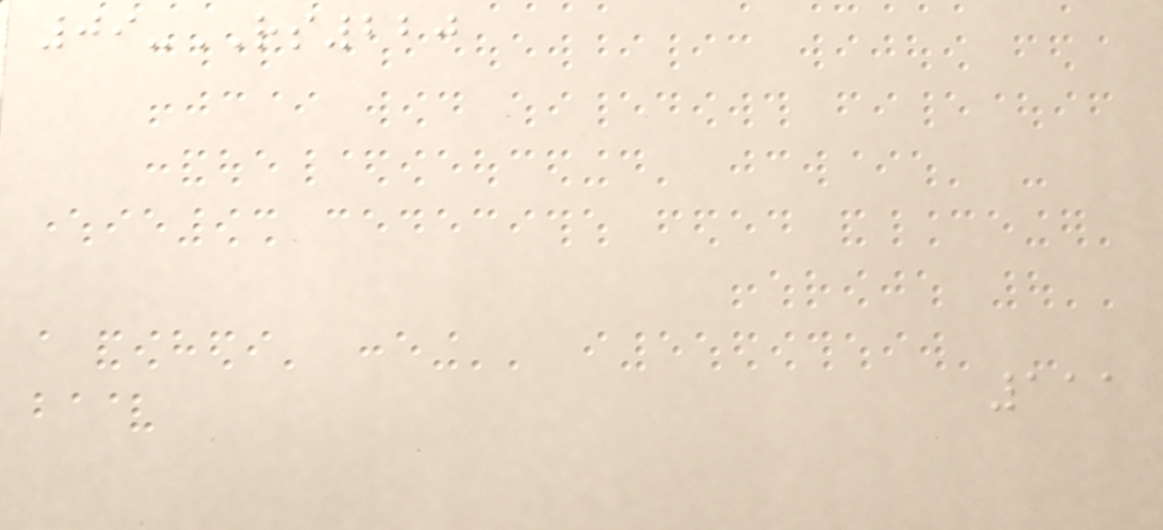09-RS220
111
